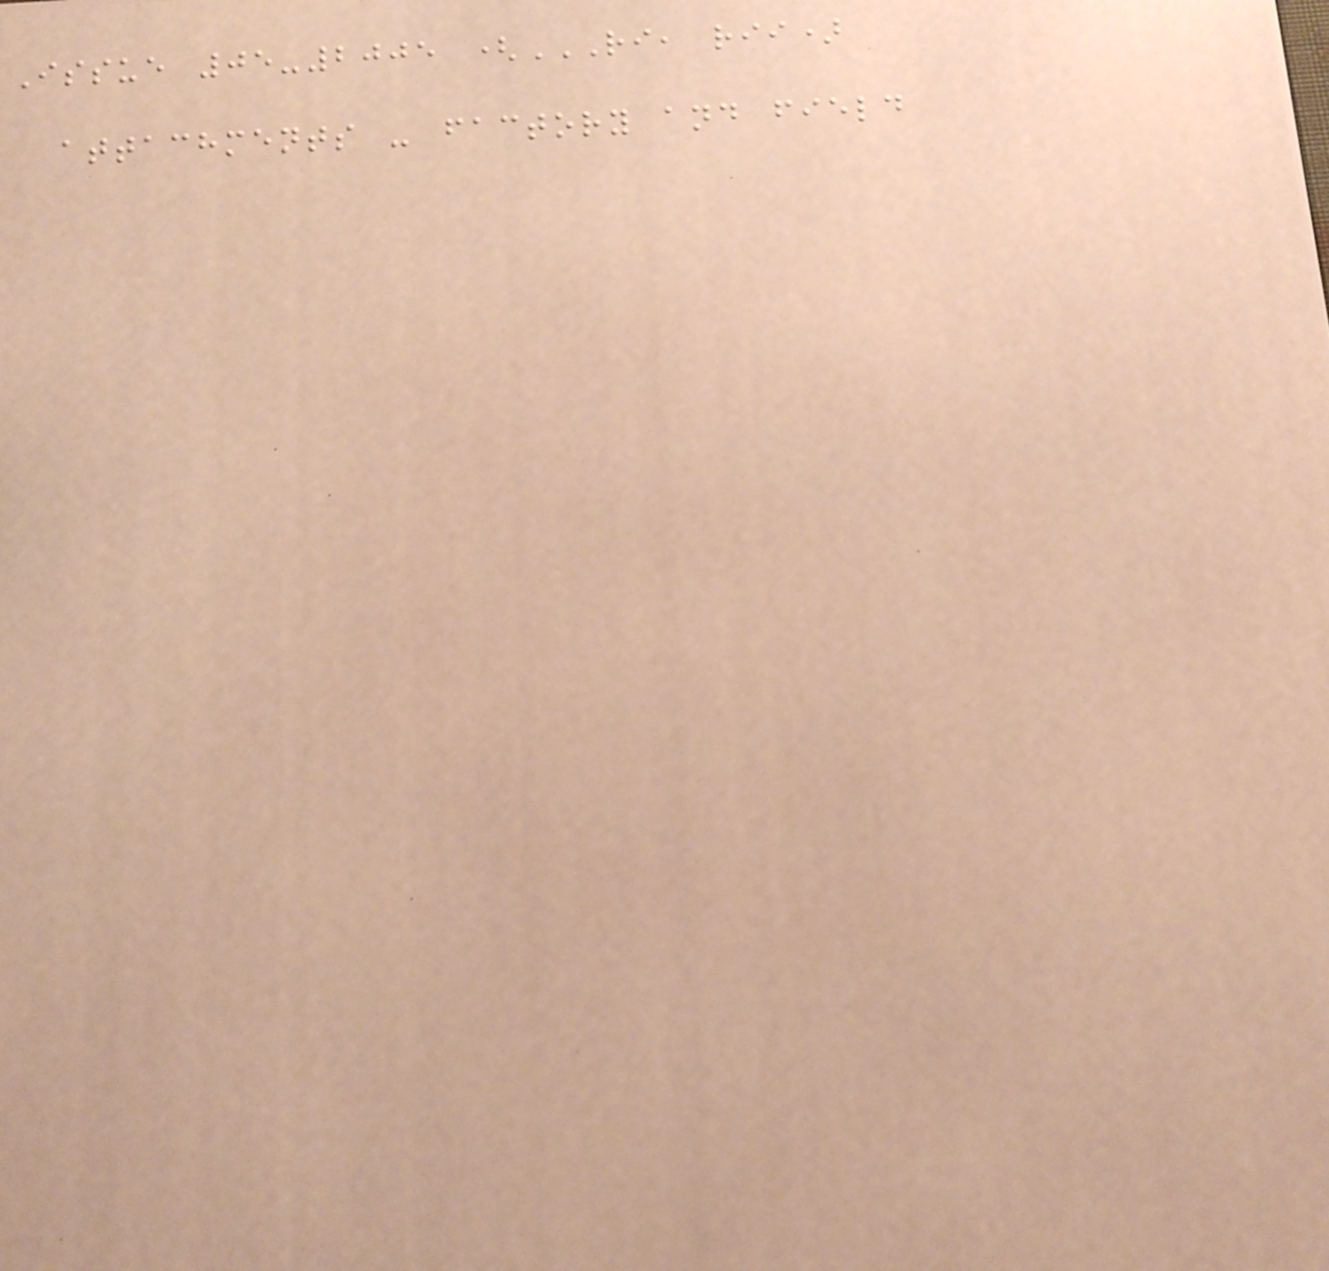Issue 05-2005 (RI, RII)
ATTACHMENTS - FACTORY AND FIELD
